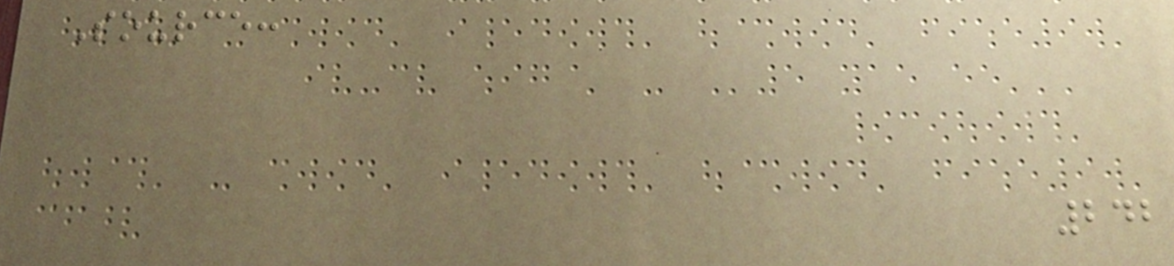Source:
242
